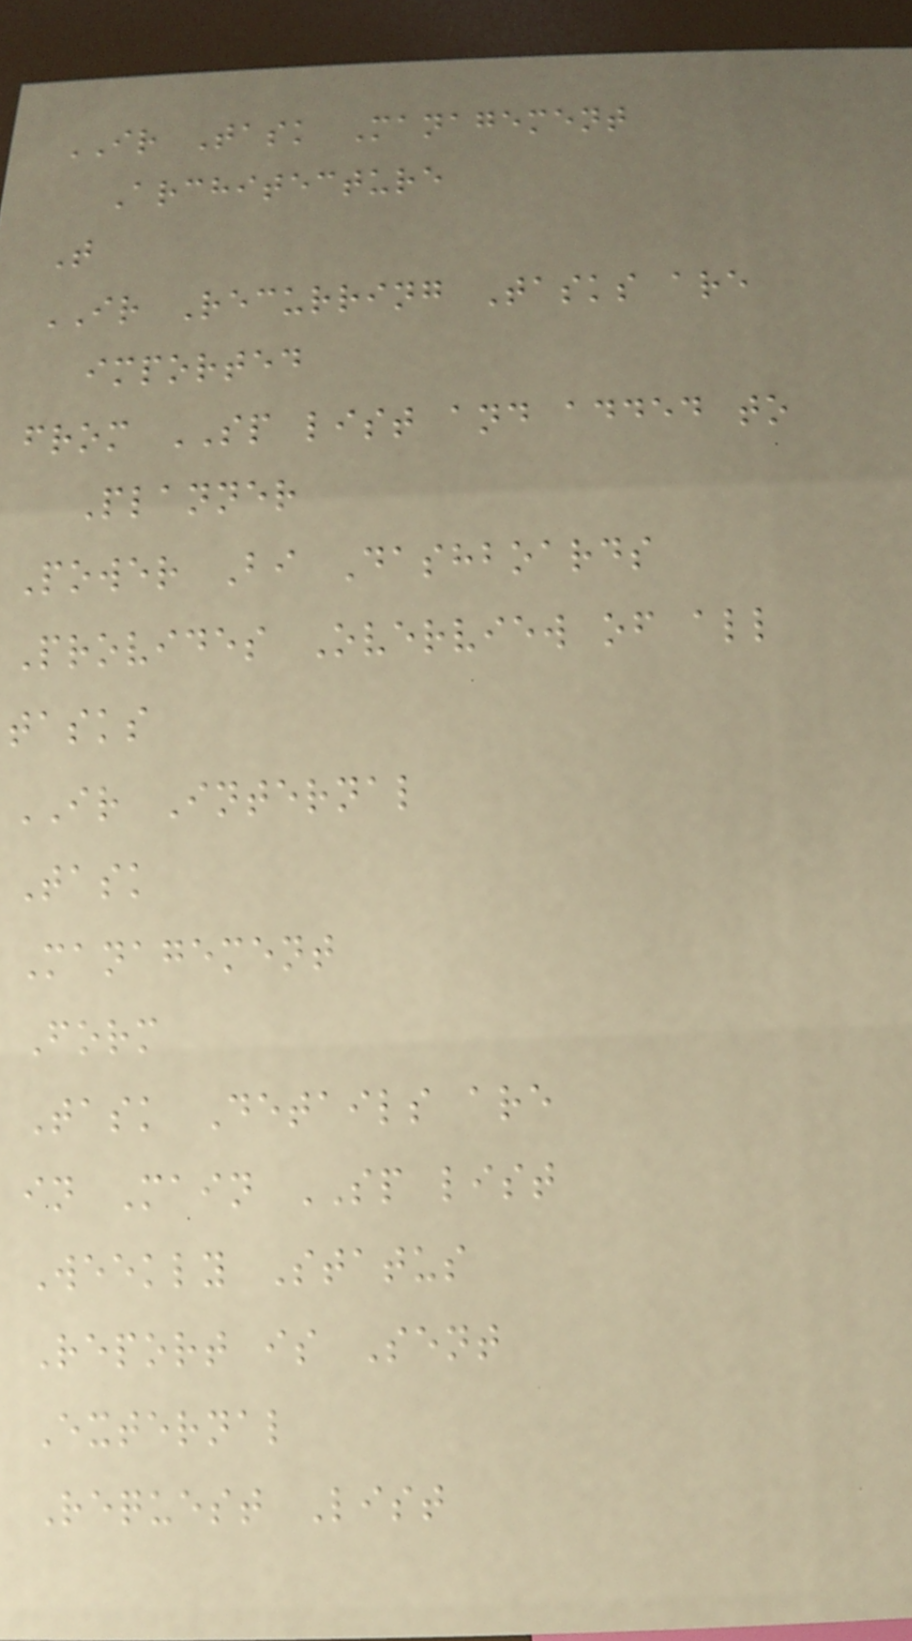IR Task Management
Architecture
T
IR Recurring Tasks are
imported
from SP list and added to
Planner
Power Bi Dashboards
Provides Overview of all
tasks
IR Internal
Task
Management
Form
Task Details are
in Main SP list
Weekly Status
Report is Sent
External
Request List
